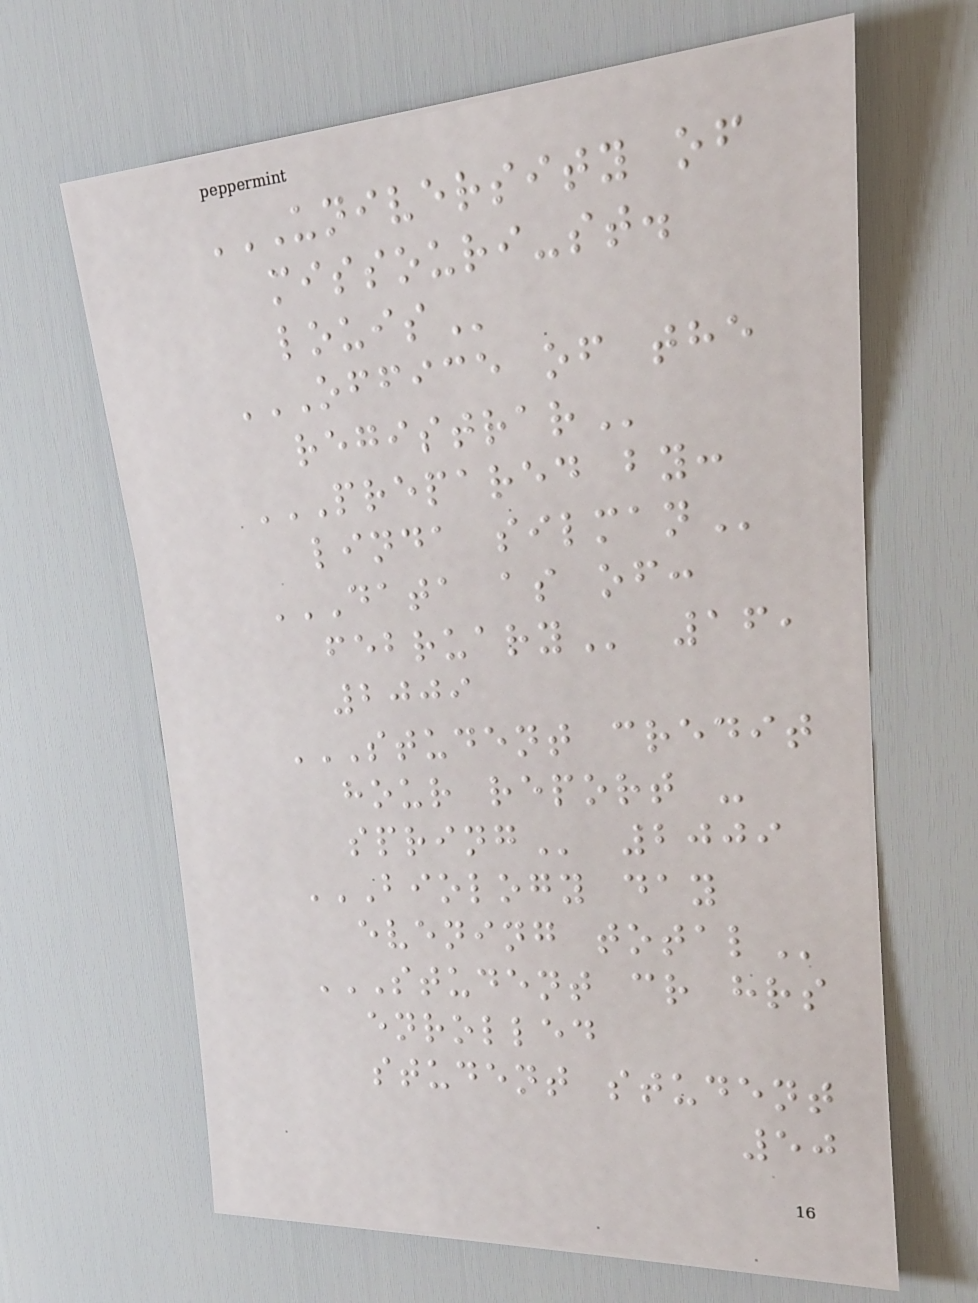UNIVERSITY OF
MISSOURI-ST.
LOUIS
OFFICE OF THE
REGISTRAR
PREPARED BY:
LINDA SILMAN
DATA AS OF:
FEBRUARY 16,
2009
STUDENT CREDIT
HOUR REPORT -
SPRING 2009
BIOLOGY DAY
EVENING TOTAL
STUDENT CR HRS
ENROLLED
STUDENT STUDENT
50
